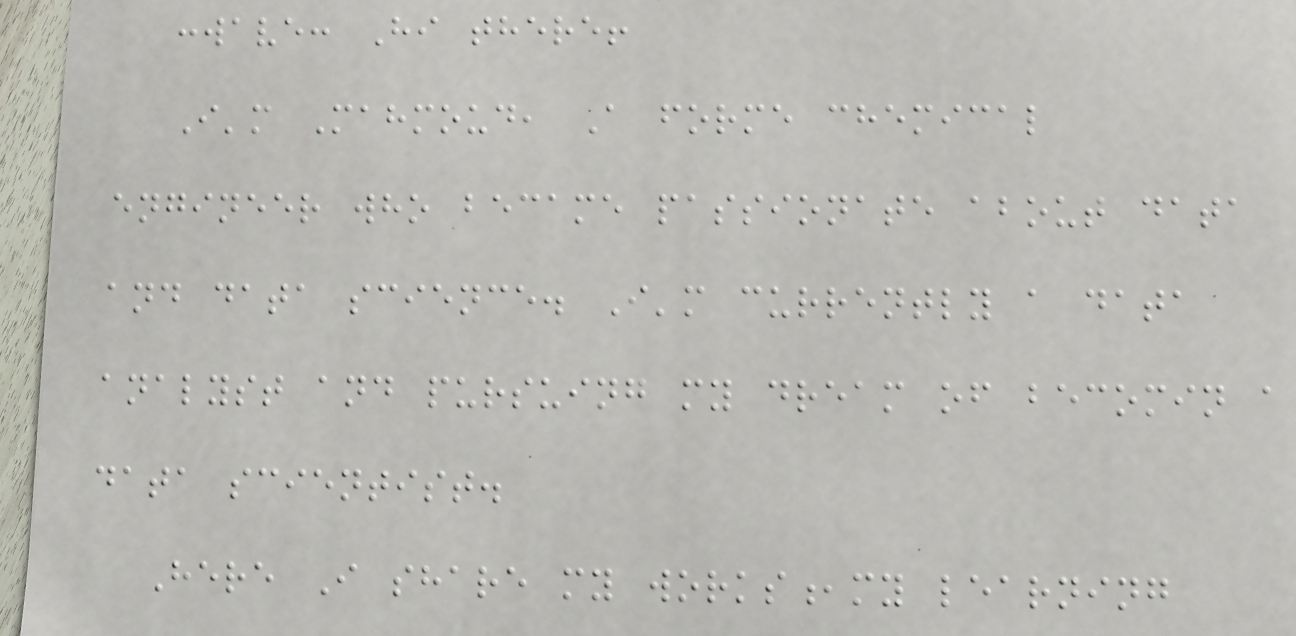:wave: Hi there!
I'm Mahmoud, A forme chemical
engineer who became passionate about data
and data science. I'm currently a data
analyst and pursuing my dream of becomin a
data scientist.
Here I share my works,my learning
